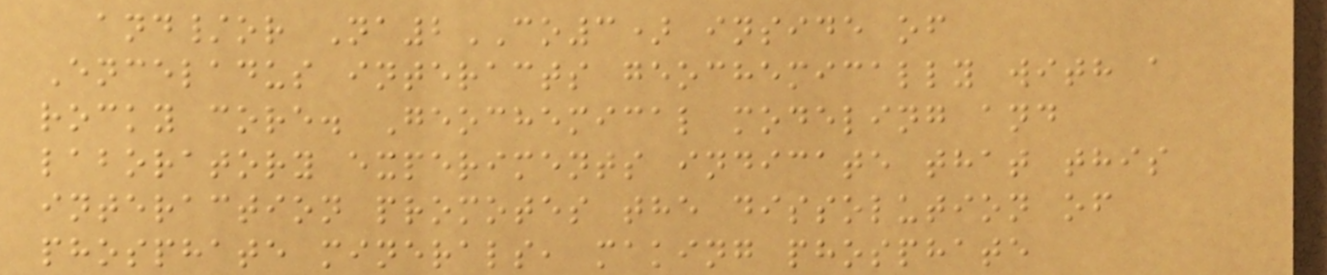and/or Na2CO3) inside of
Enceladus interacts geochemically with a
rocky core. Geochemical modeling and
laboratory experiments indicate that this
interaction promotes the dissolution of
phosphate minerals, making phosphate
